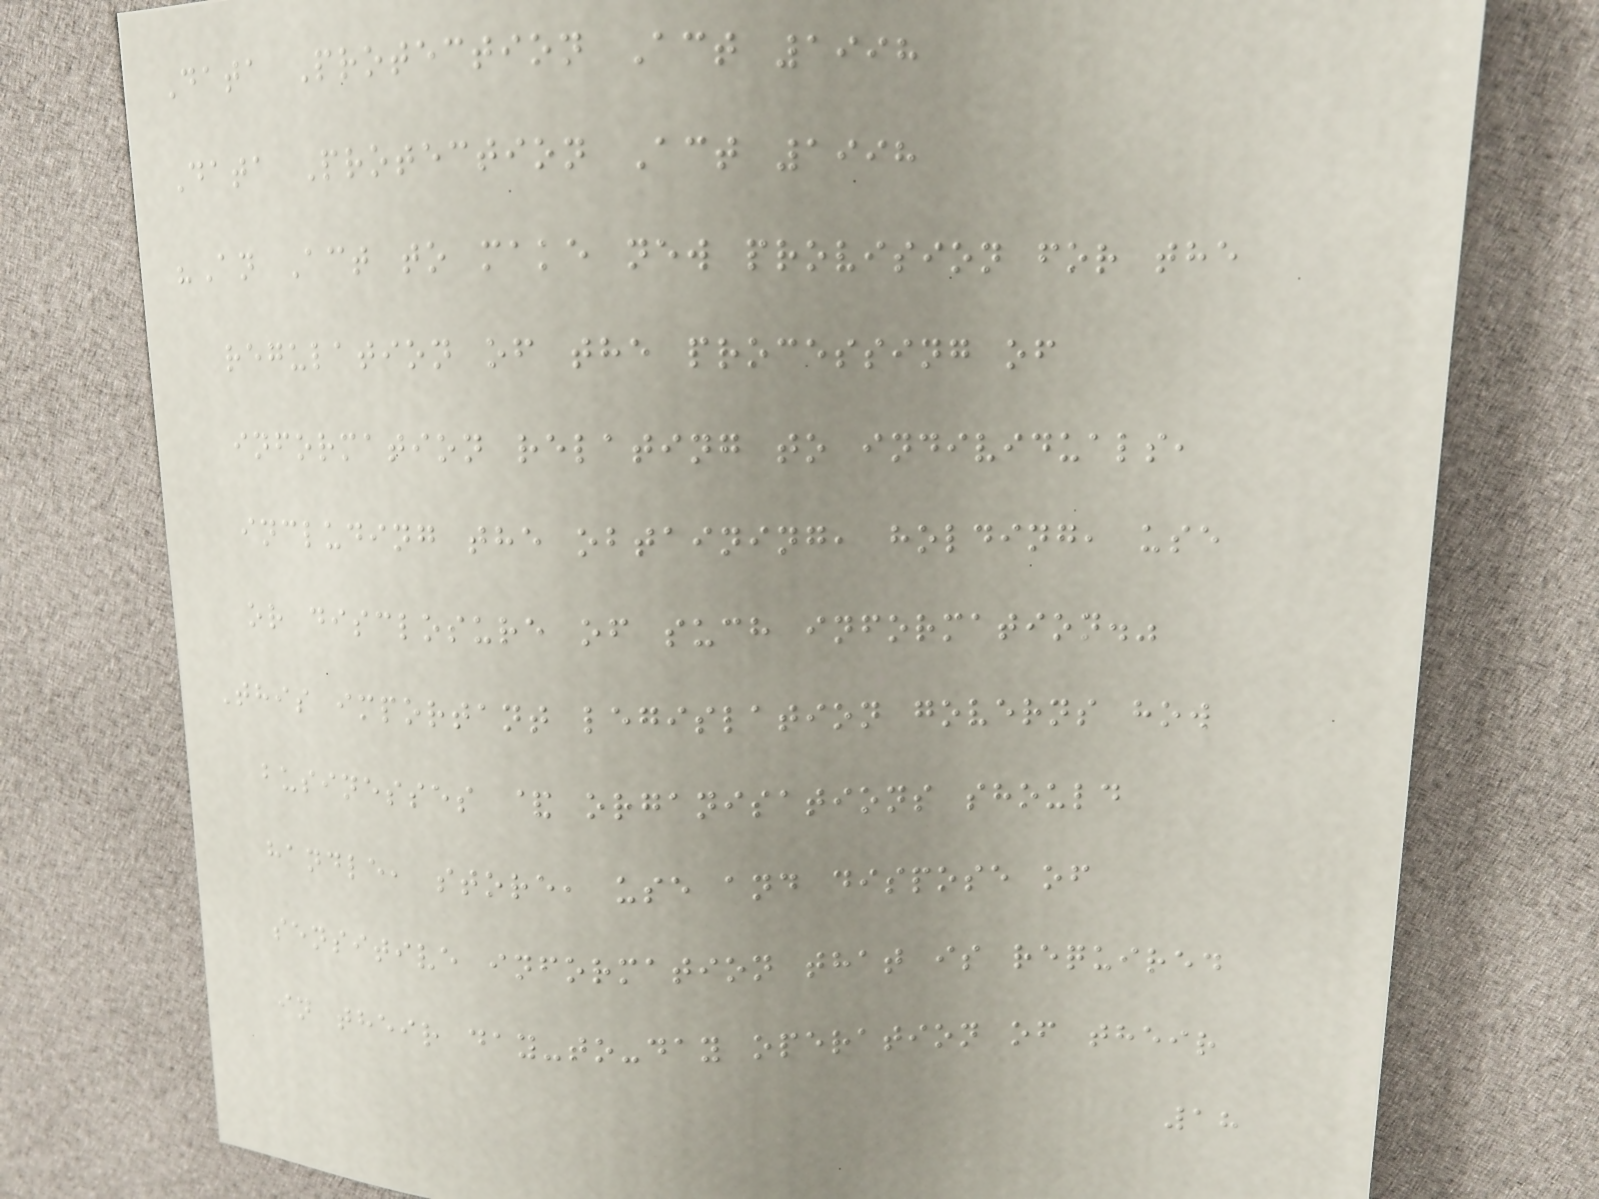Data Protection Act 1998
Data Protection Act 1998
"An Act to make new provision for the
regulation of the processing of
information relating to individuals,
including the obtaining, holding, use
or disclosure of such information."
This important legislation governs how
businesses & organisations should
handle, store, use and dispose of
sensitive information that is required
in their day-to-day operation of their
18
